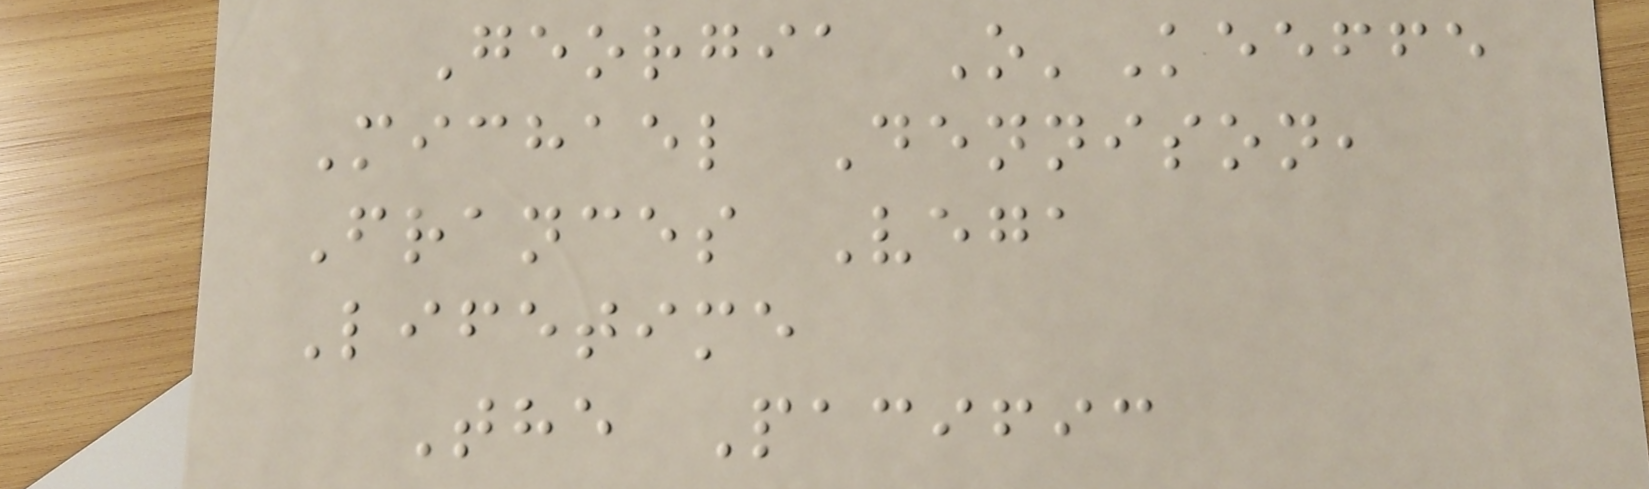Georgia O'Keeffe
Michael Dennison,
Frances Vega
Lifetime
The Pacific
